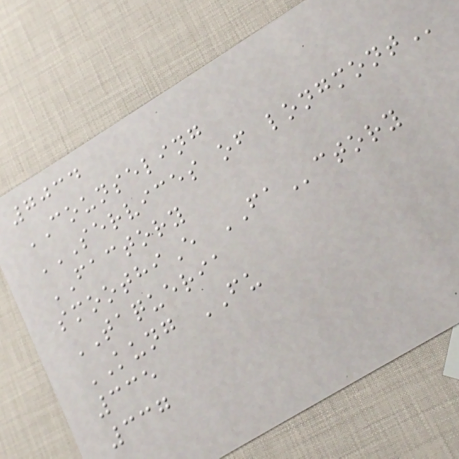7034
COUNSELING
SERVICES OF LONGMONT
FACTORY
smoothiE FActory
TAQUERIA
KUNG FU
335
337
